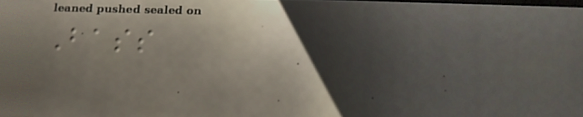Bass
